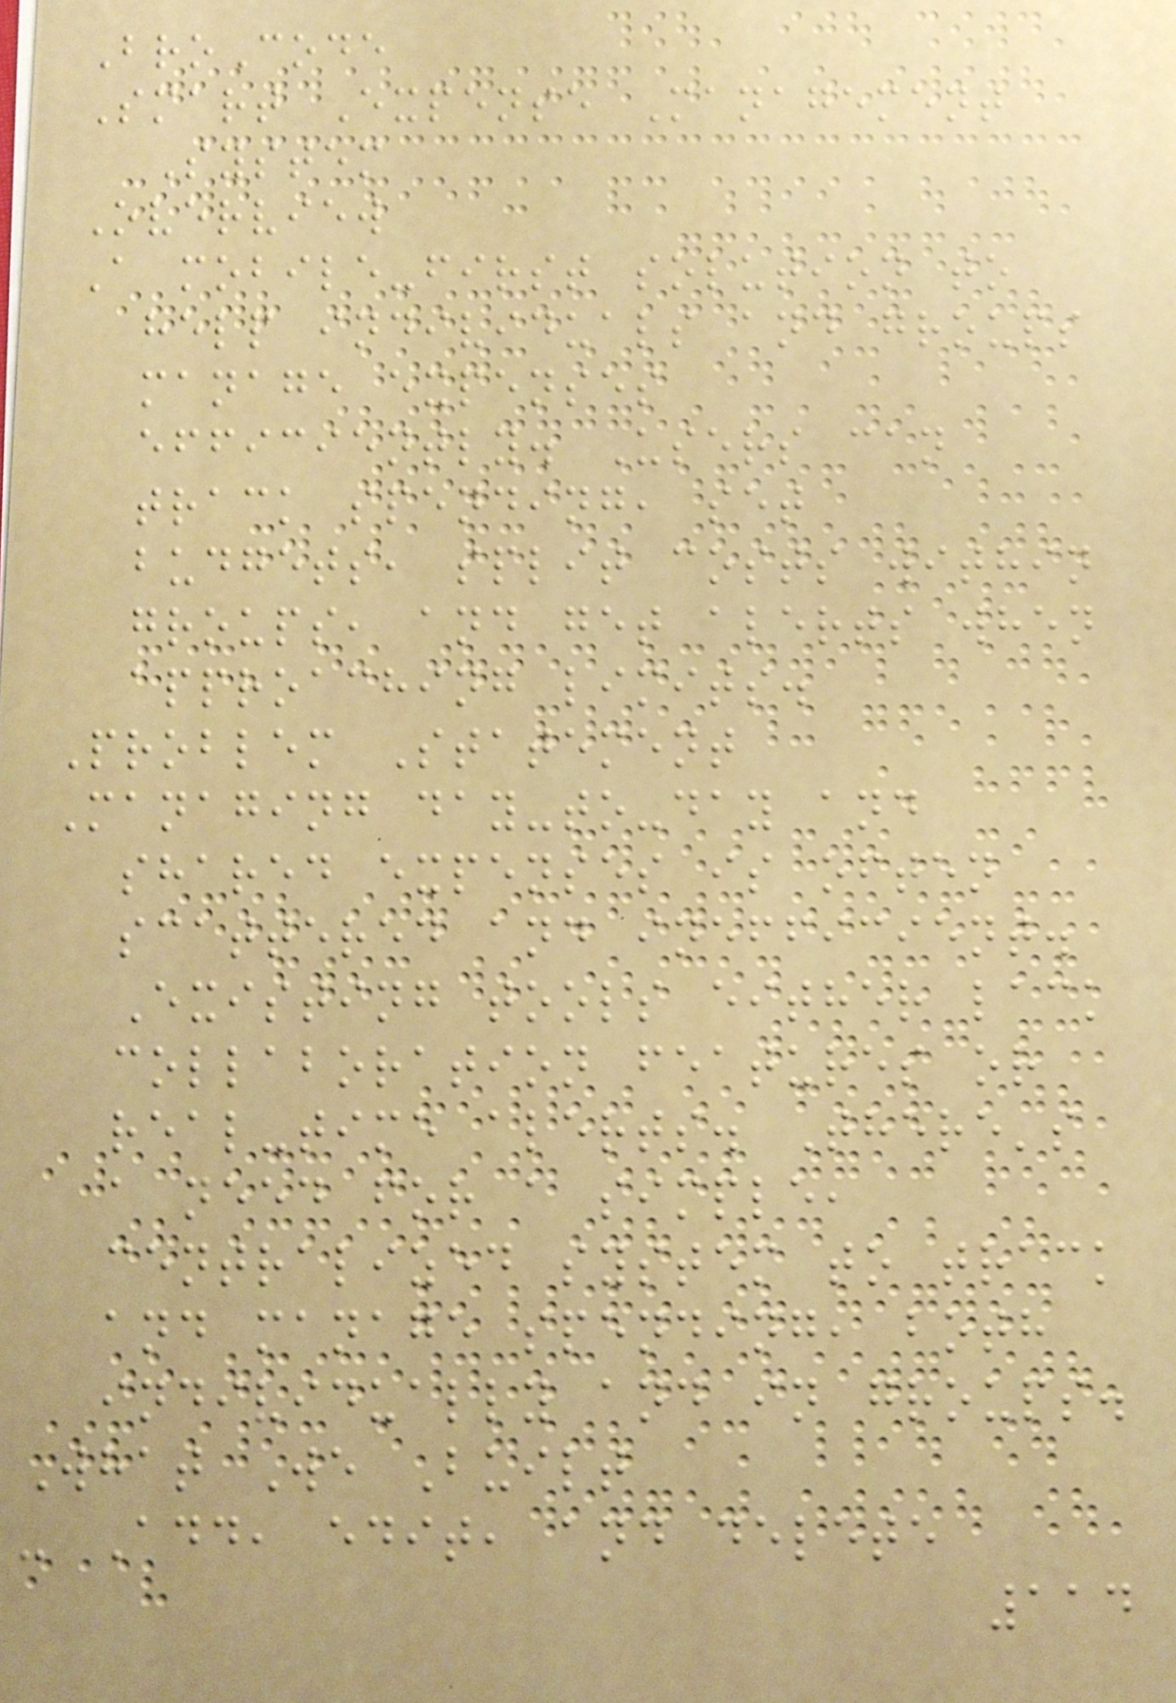BroCode
Smart Expense Management
System
Overview
A mobile-first solution to
help individuals and groups
manage expenses
efficiently. Users can
track spending, set
budgets, split costs within
groups, and get alerts when
approaching limits.
Problem Statement
Managing day-to-day and
shared expenses is often
scattered and inefficient.
Existing tools either lack
collaboration features or
real-time alerts. There's
a need for a simple,
centralized system to track
and manage spending, both
individually and in groups.
What We Built
- Add, edit, and delete
114
